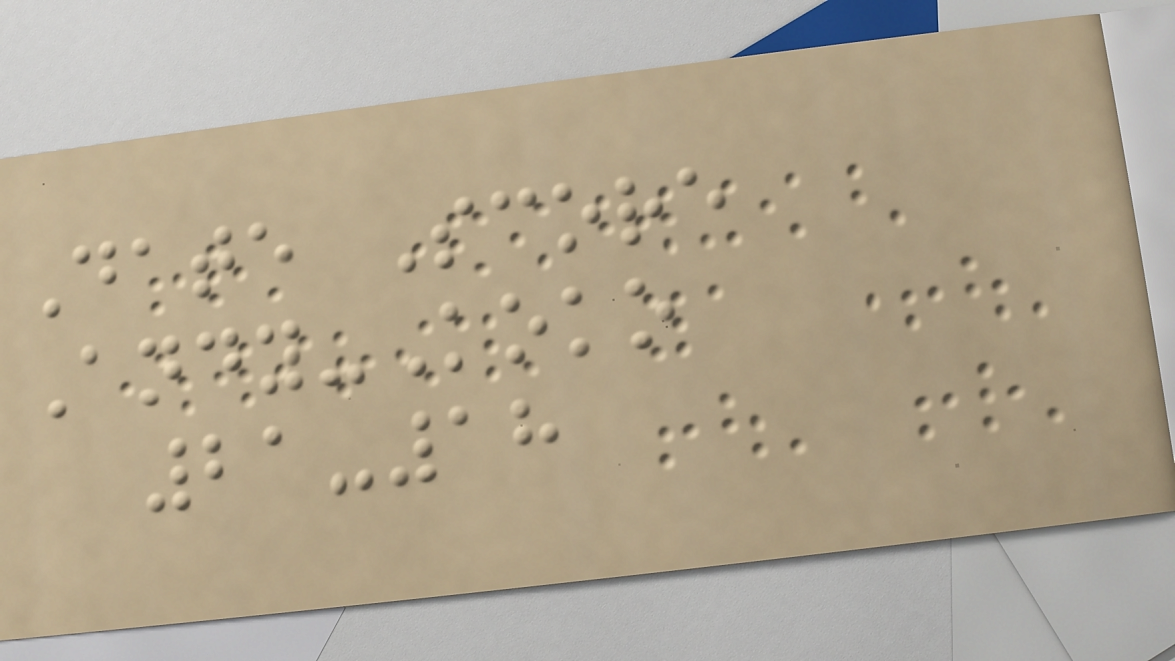Date Score
Andy-Koko
21-18
